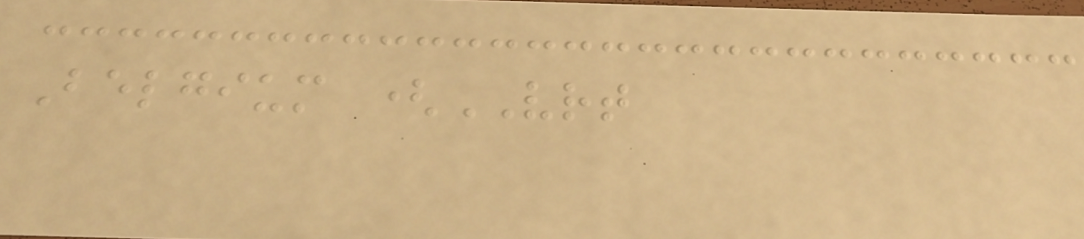Belgium (VRT
